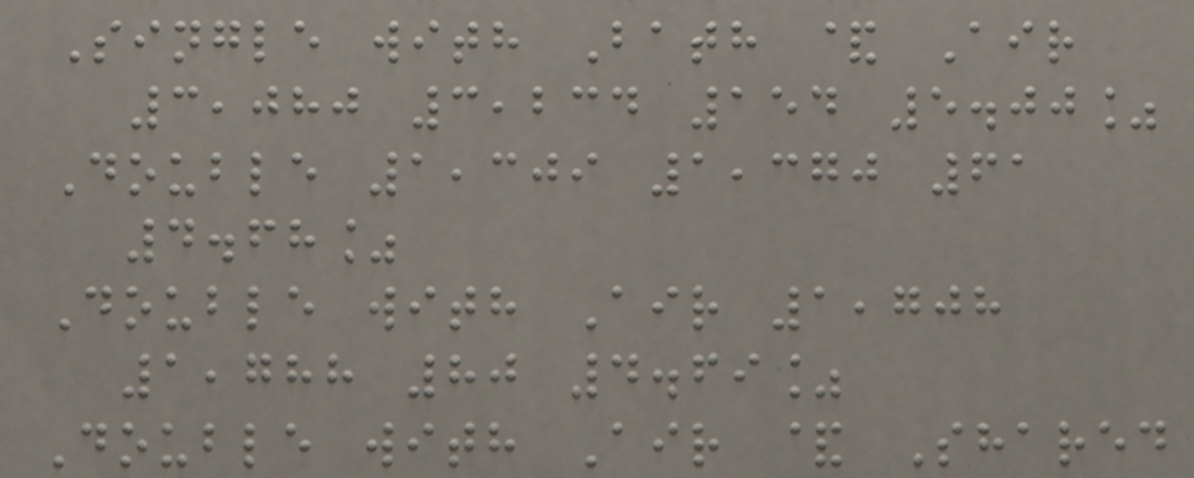Single with Bath & Air
3,080 3,234 154 5.00%
Double 1,309 1,370 61
4.68%
Double with Air 1,708
1,788 80 4.69%
Double with Air & Shared
